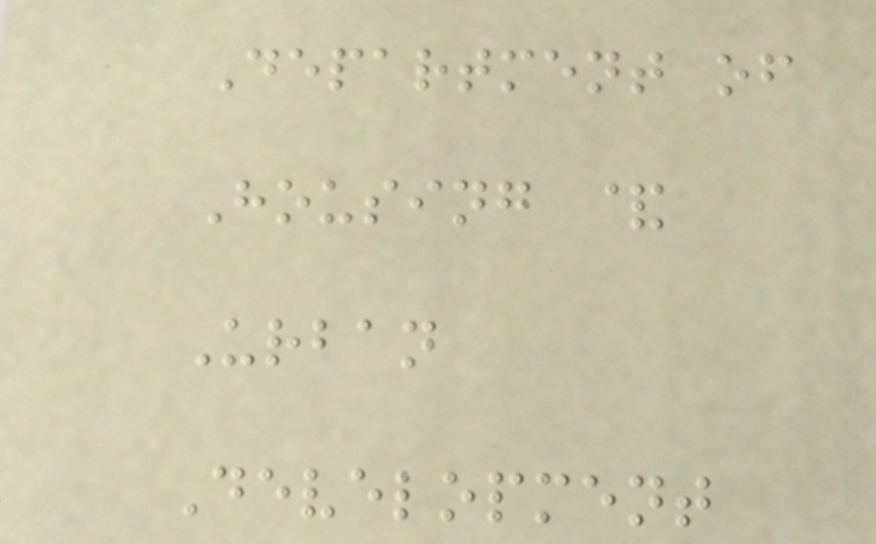Department of
Housing &
Urban
Development
